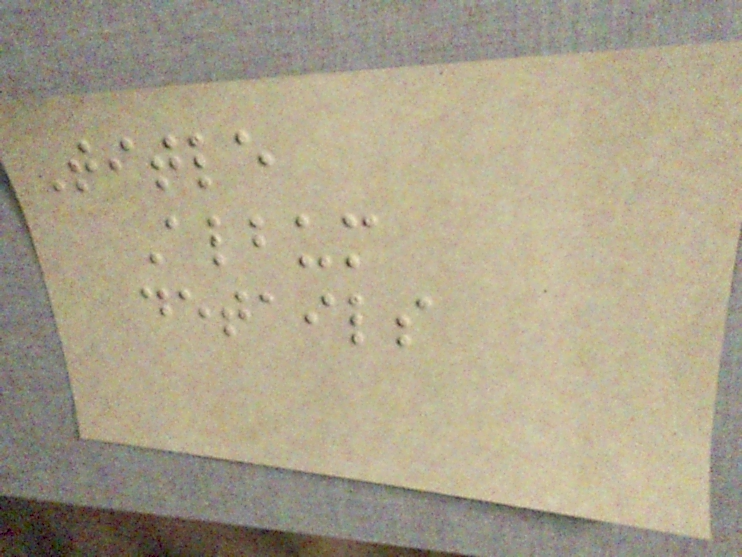Title
Album
details
